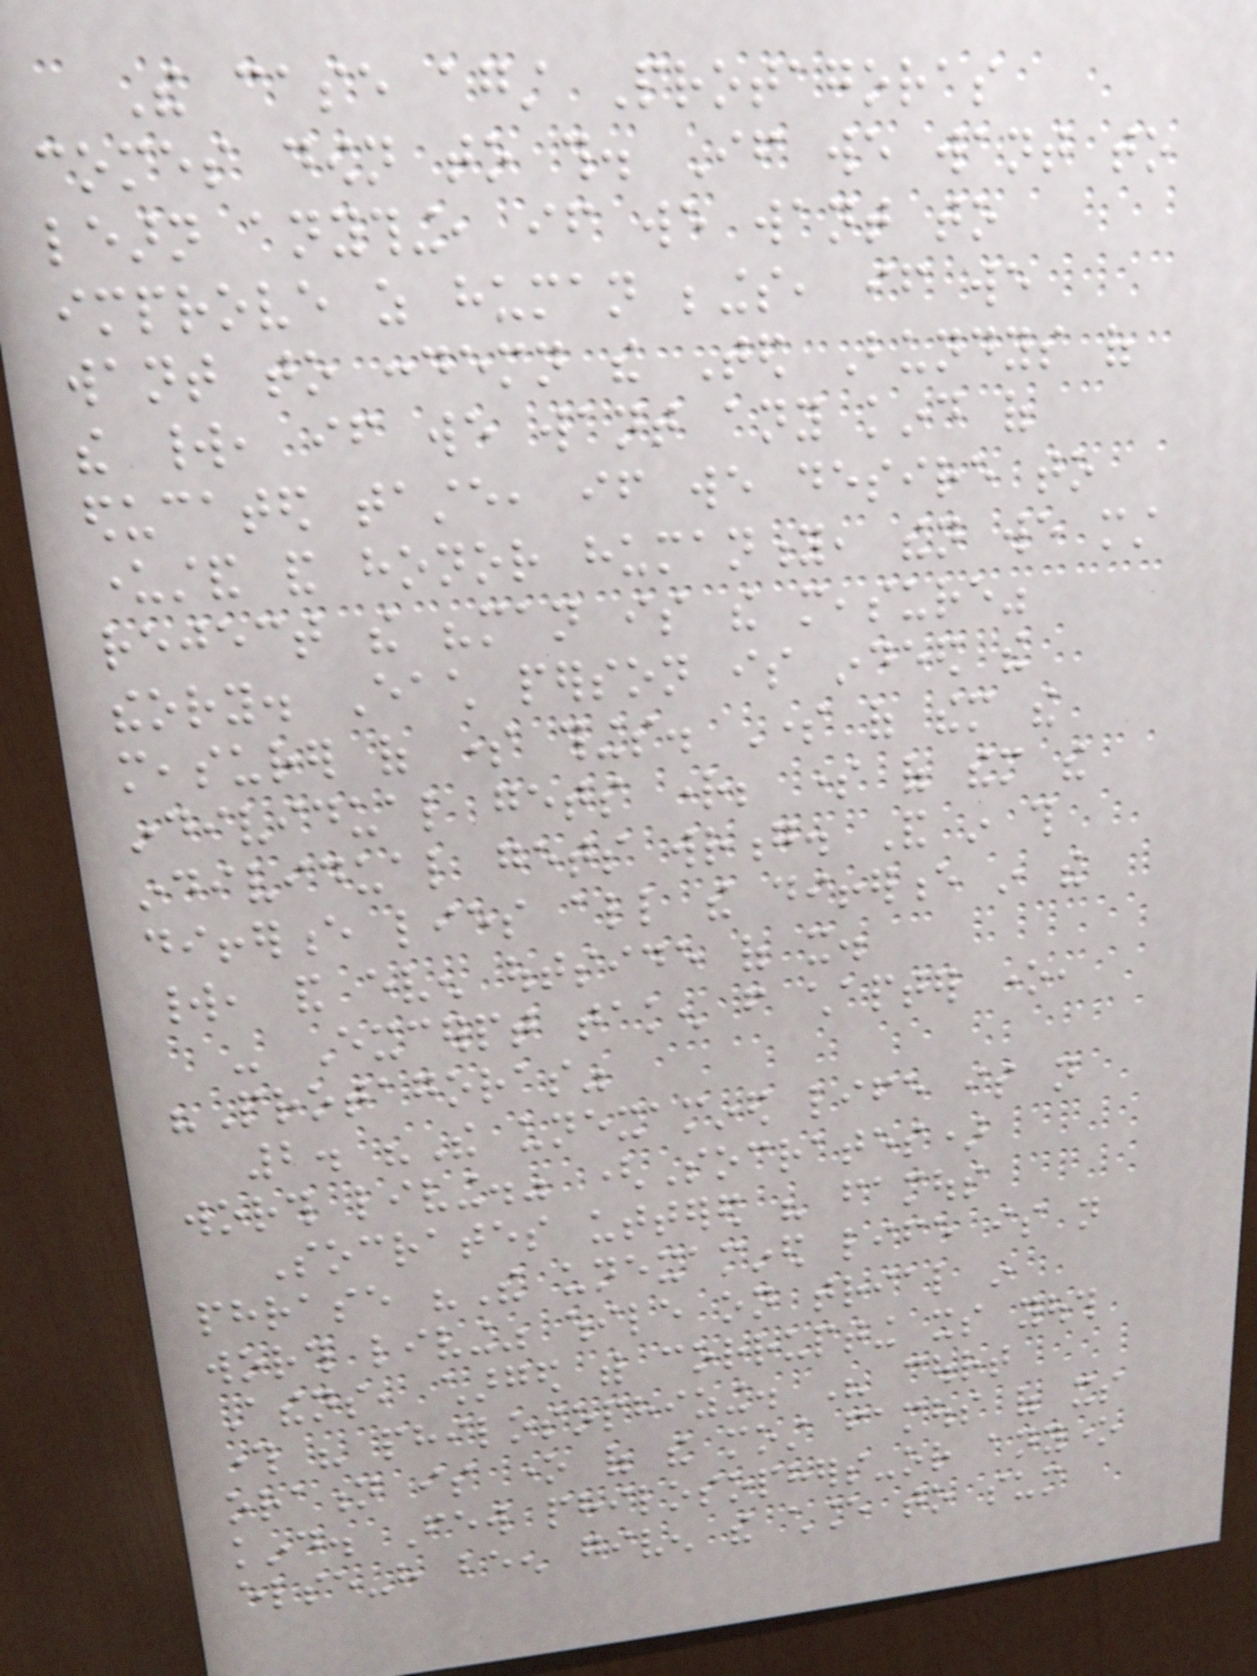The case against Protagoras
comes down to this. If we want to
learn anything, if we want to
improve as human beings, if we
want to condemn the Ted Bundys of
the world, if we want any kind of
educated taste, if we desire to
understand and honor humanity, then we must
reject the "man is the measure"
theory. Each person is indeed the
measurer of some things. Some of them the
individual gets right; some of them the
individual gets wrong. And in this
difference lies all the difference in the
world, and even outside of it.
- Excerpt taken from chapter one,
"Protagoras"
2. "The unexamined life is not
worth living." (Socrates)
Socrates uttered his famous
phrase "The unexamined life is not
worth living" while on trial in
Athens, charged with corrupting its youth
through his philosophizing. His court
oration is one of the most famous of its
kind. Few philosophers-or anyone
else-have been given the chance to sum
